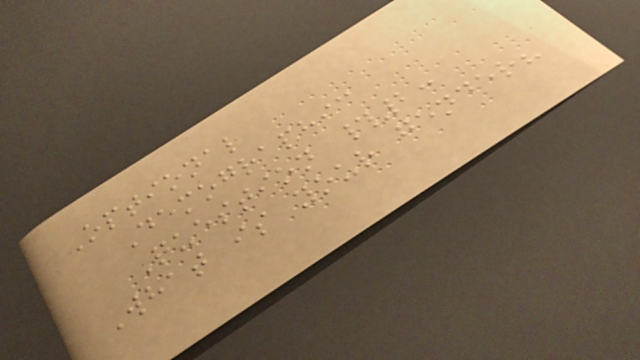Optional
Demographic
Question #2:
What is your gender?
